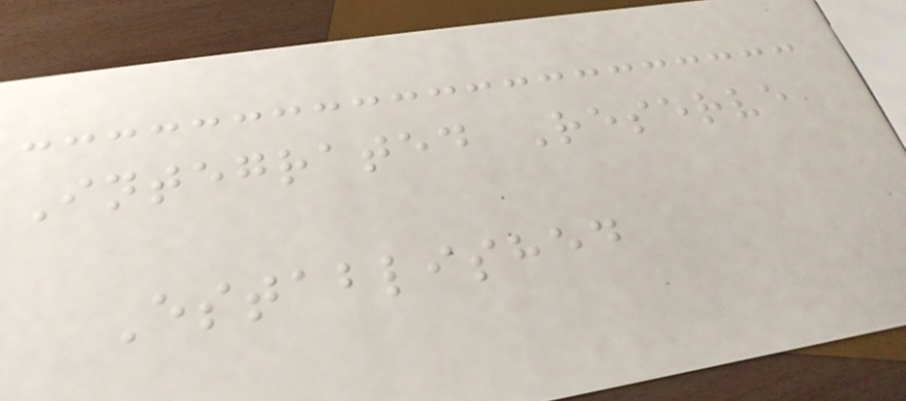Integrated Reserve
Established
